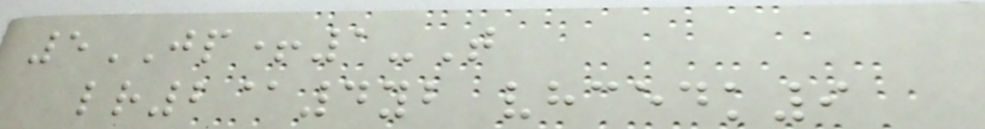5JP+1-T
lr2@4yb vhcedk9
